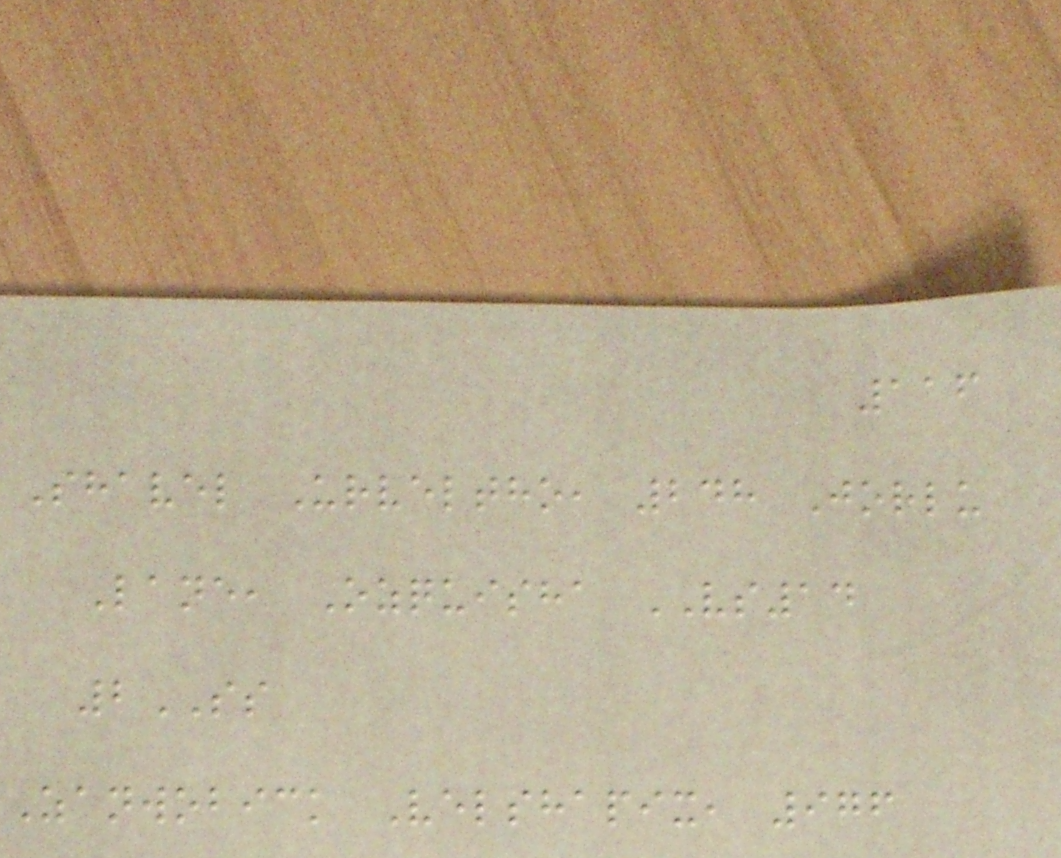116
Shavel Urveltho, 248 Jorlu
Lane, Ozquisha VS14
2SS
Zanwobick Velshapix, 976
